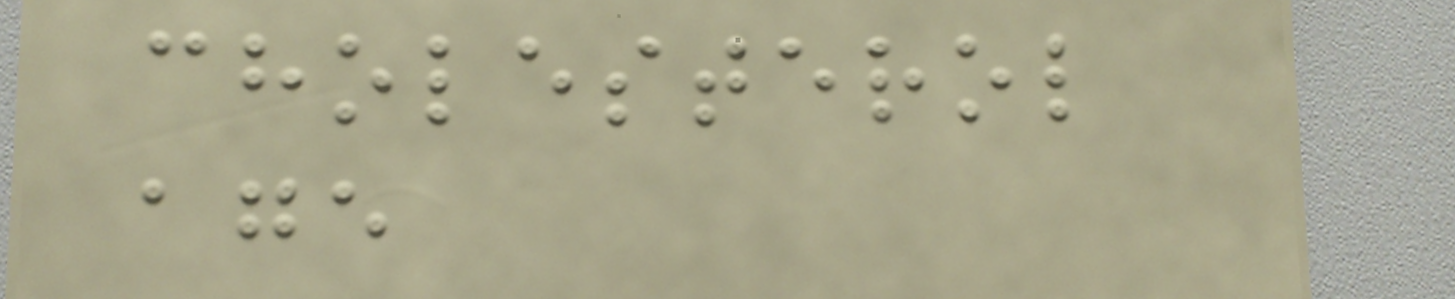cholesterol
age
